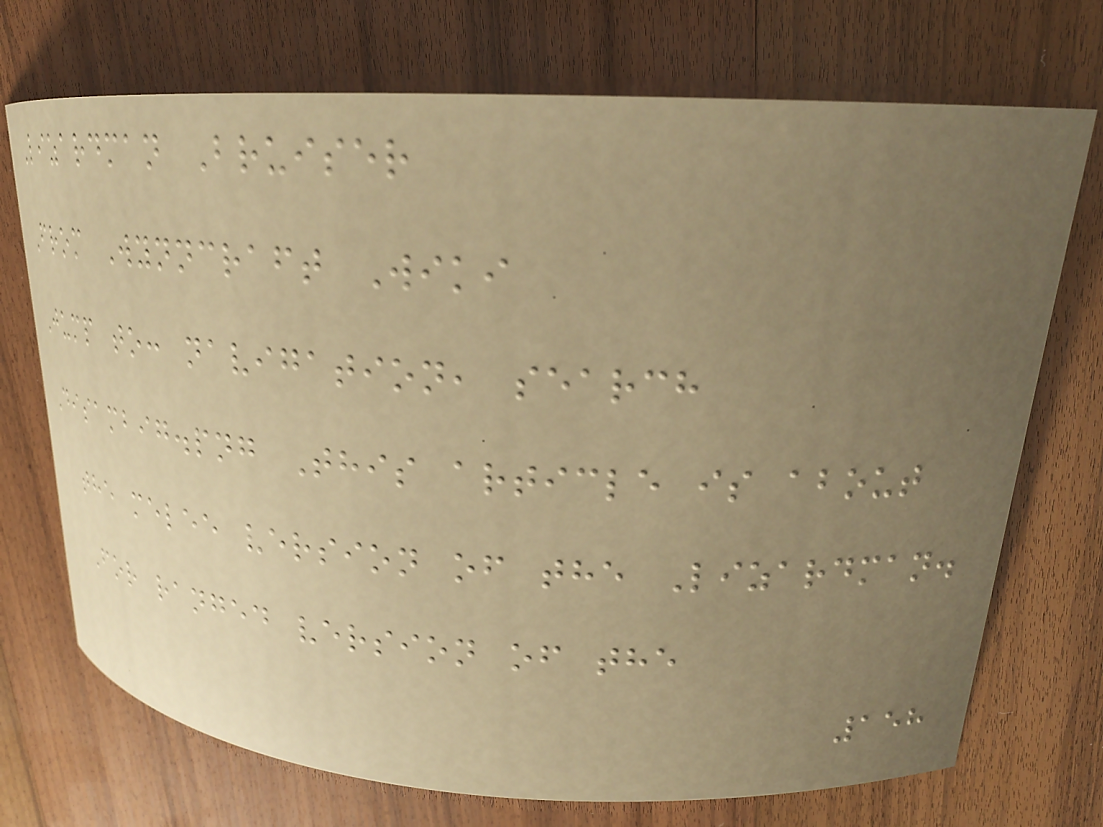Lizardman Bruiser
From Wynncraft Wiki
Jump to: navigation, search
Disambig.png This article is about
the melee version of the Lizardman.
For ranged version of the
158
